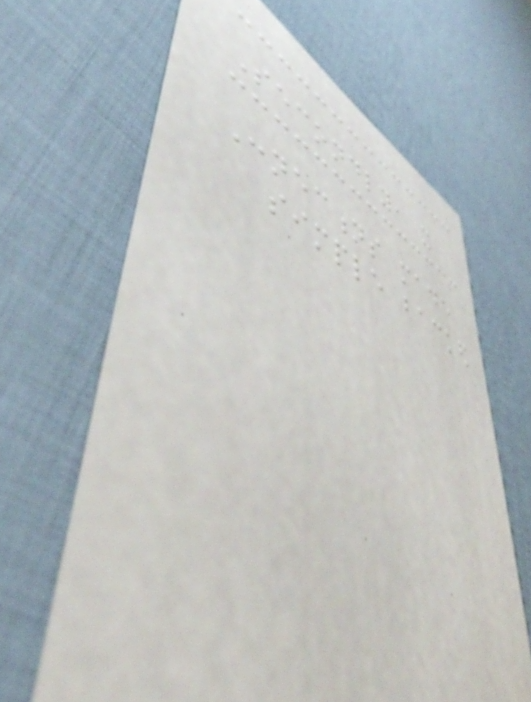Secondly, it
Connections made
simple backed
